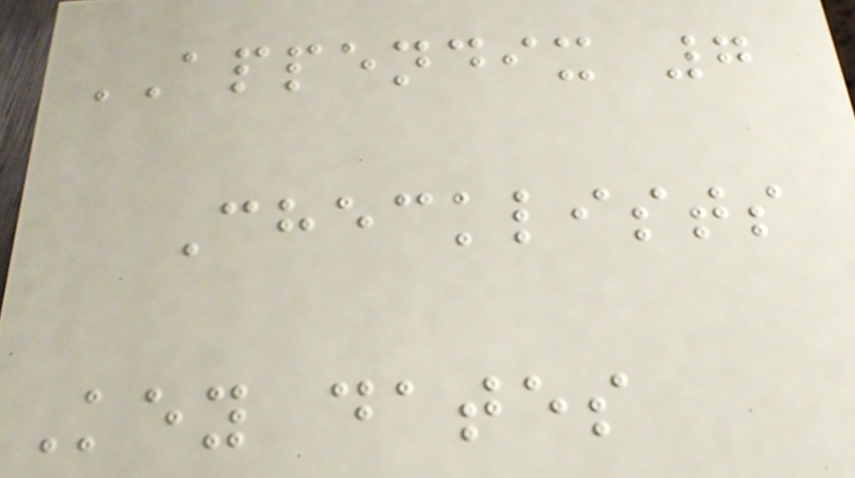APPENDIX 7
Checklists
Key dates
